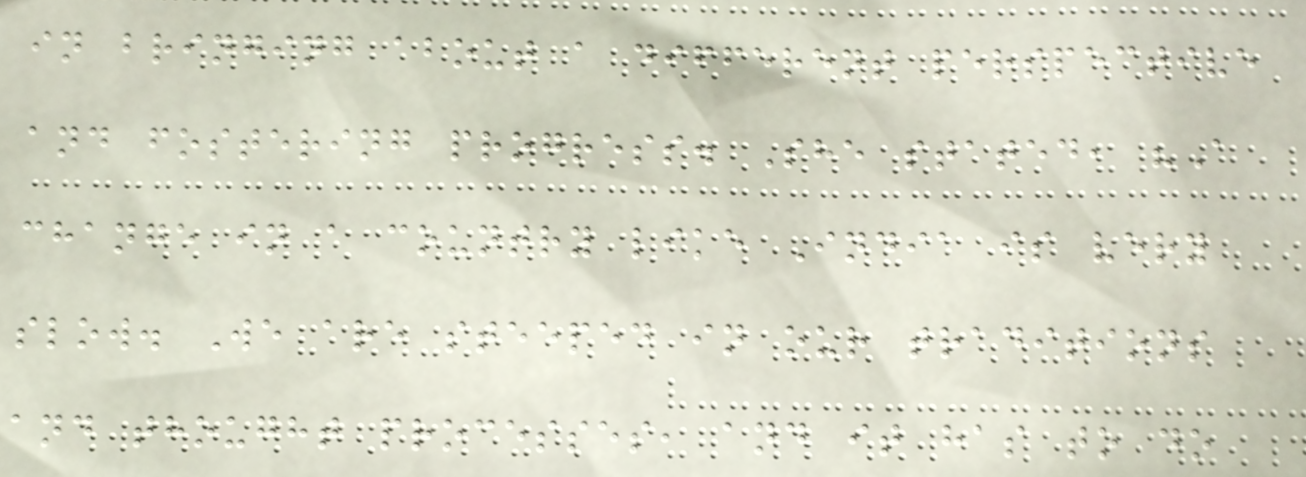in bringing about a different perspective
and fostering progress. She stated, "A
change in a country like India is very
slow. We are steeped in our traditions
and thought processes, and it has to do
